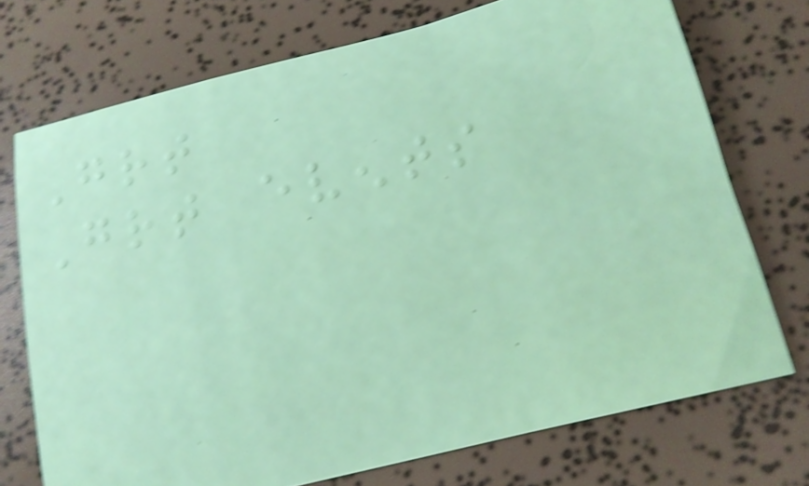Great
Great events
